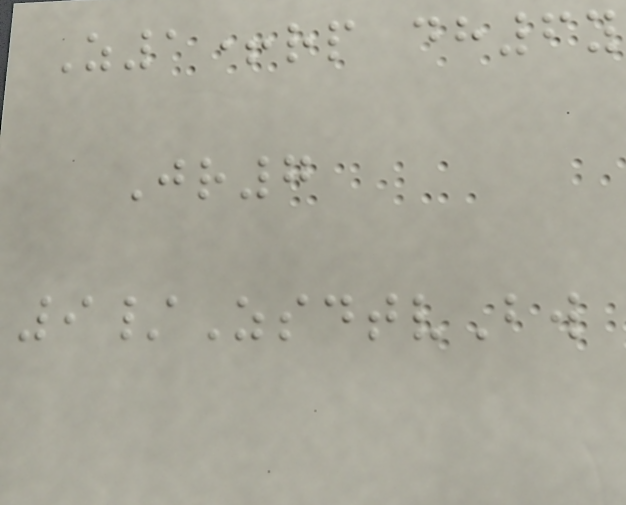Z1+rp dh6y
Jr7
9/ZsdtvBw
